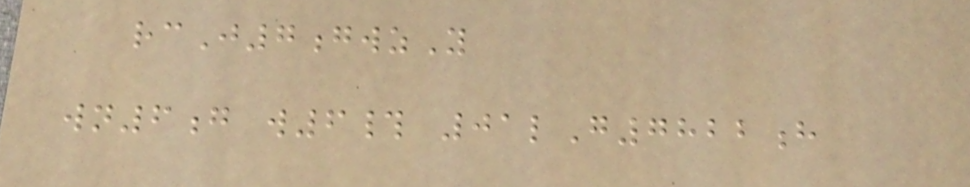rcJ7gwzY
wn6g w6# 01lG7822h
